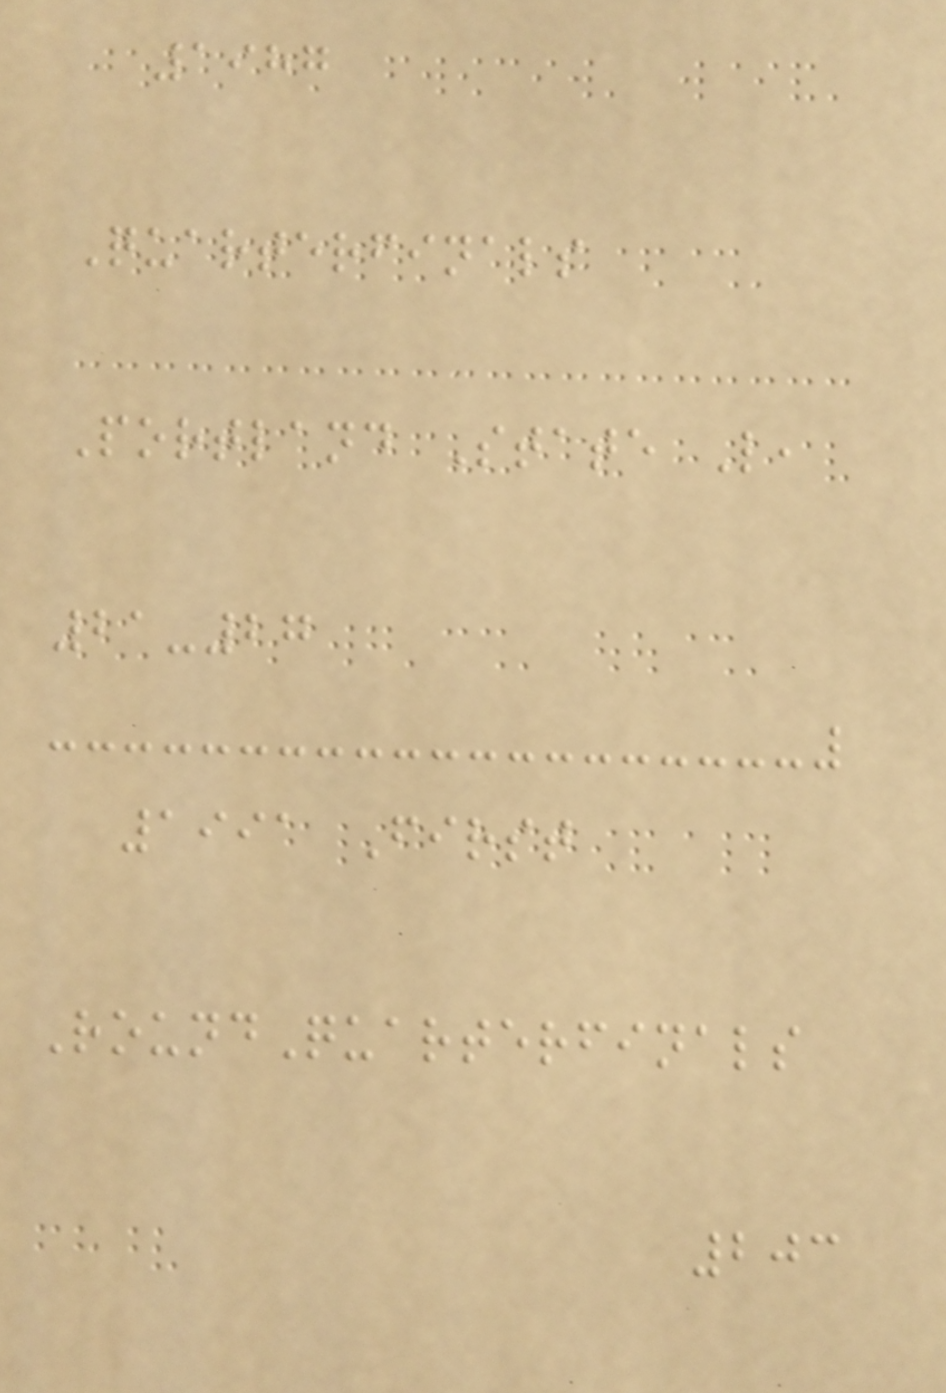1987
Quarterfinals
Portland State L,
21-27
1991 First
RoundQuarterfinals
203
